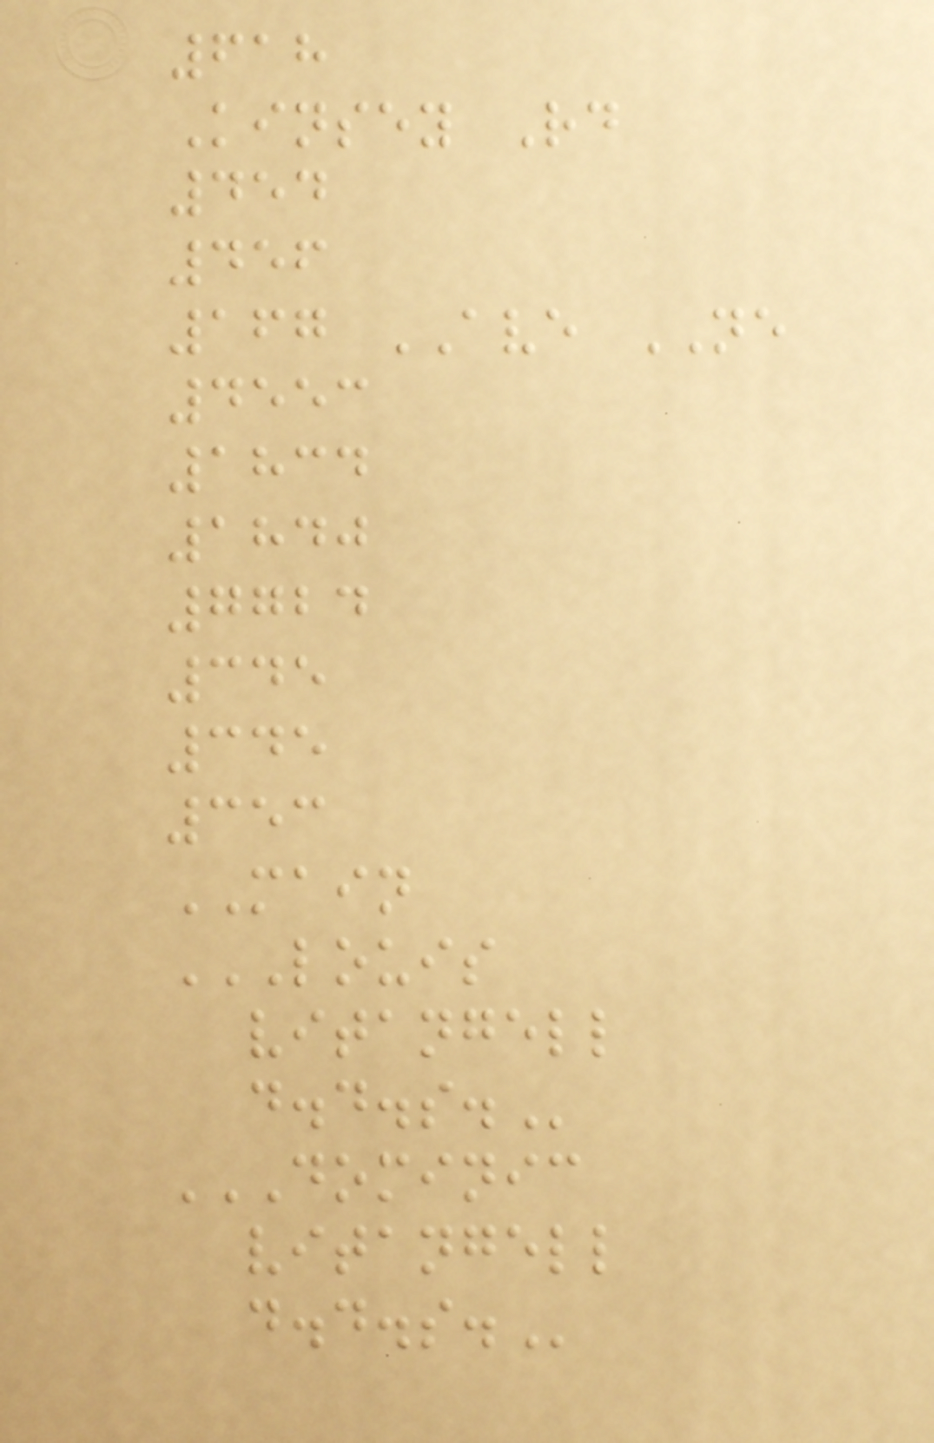618
Kinsey Rd
454
456
167 AVE NE
4553
1834
1840
7724
345
345
353
MAIN
LOUIS
VITANGELL
D.D.S.
DOMINIC
VITANGELL
D.D.S.
